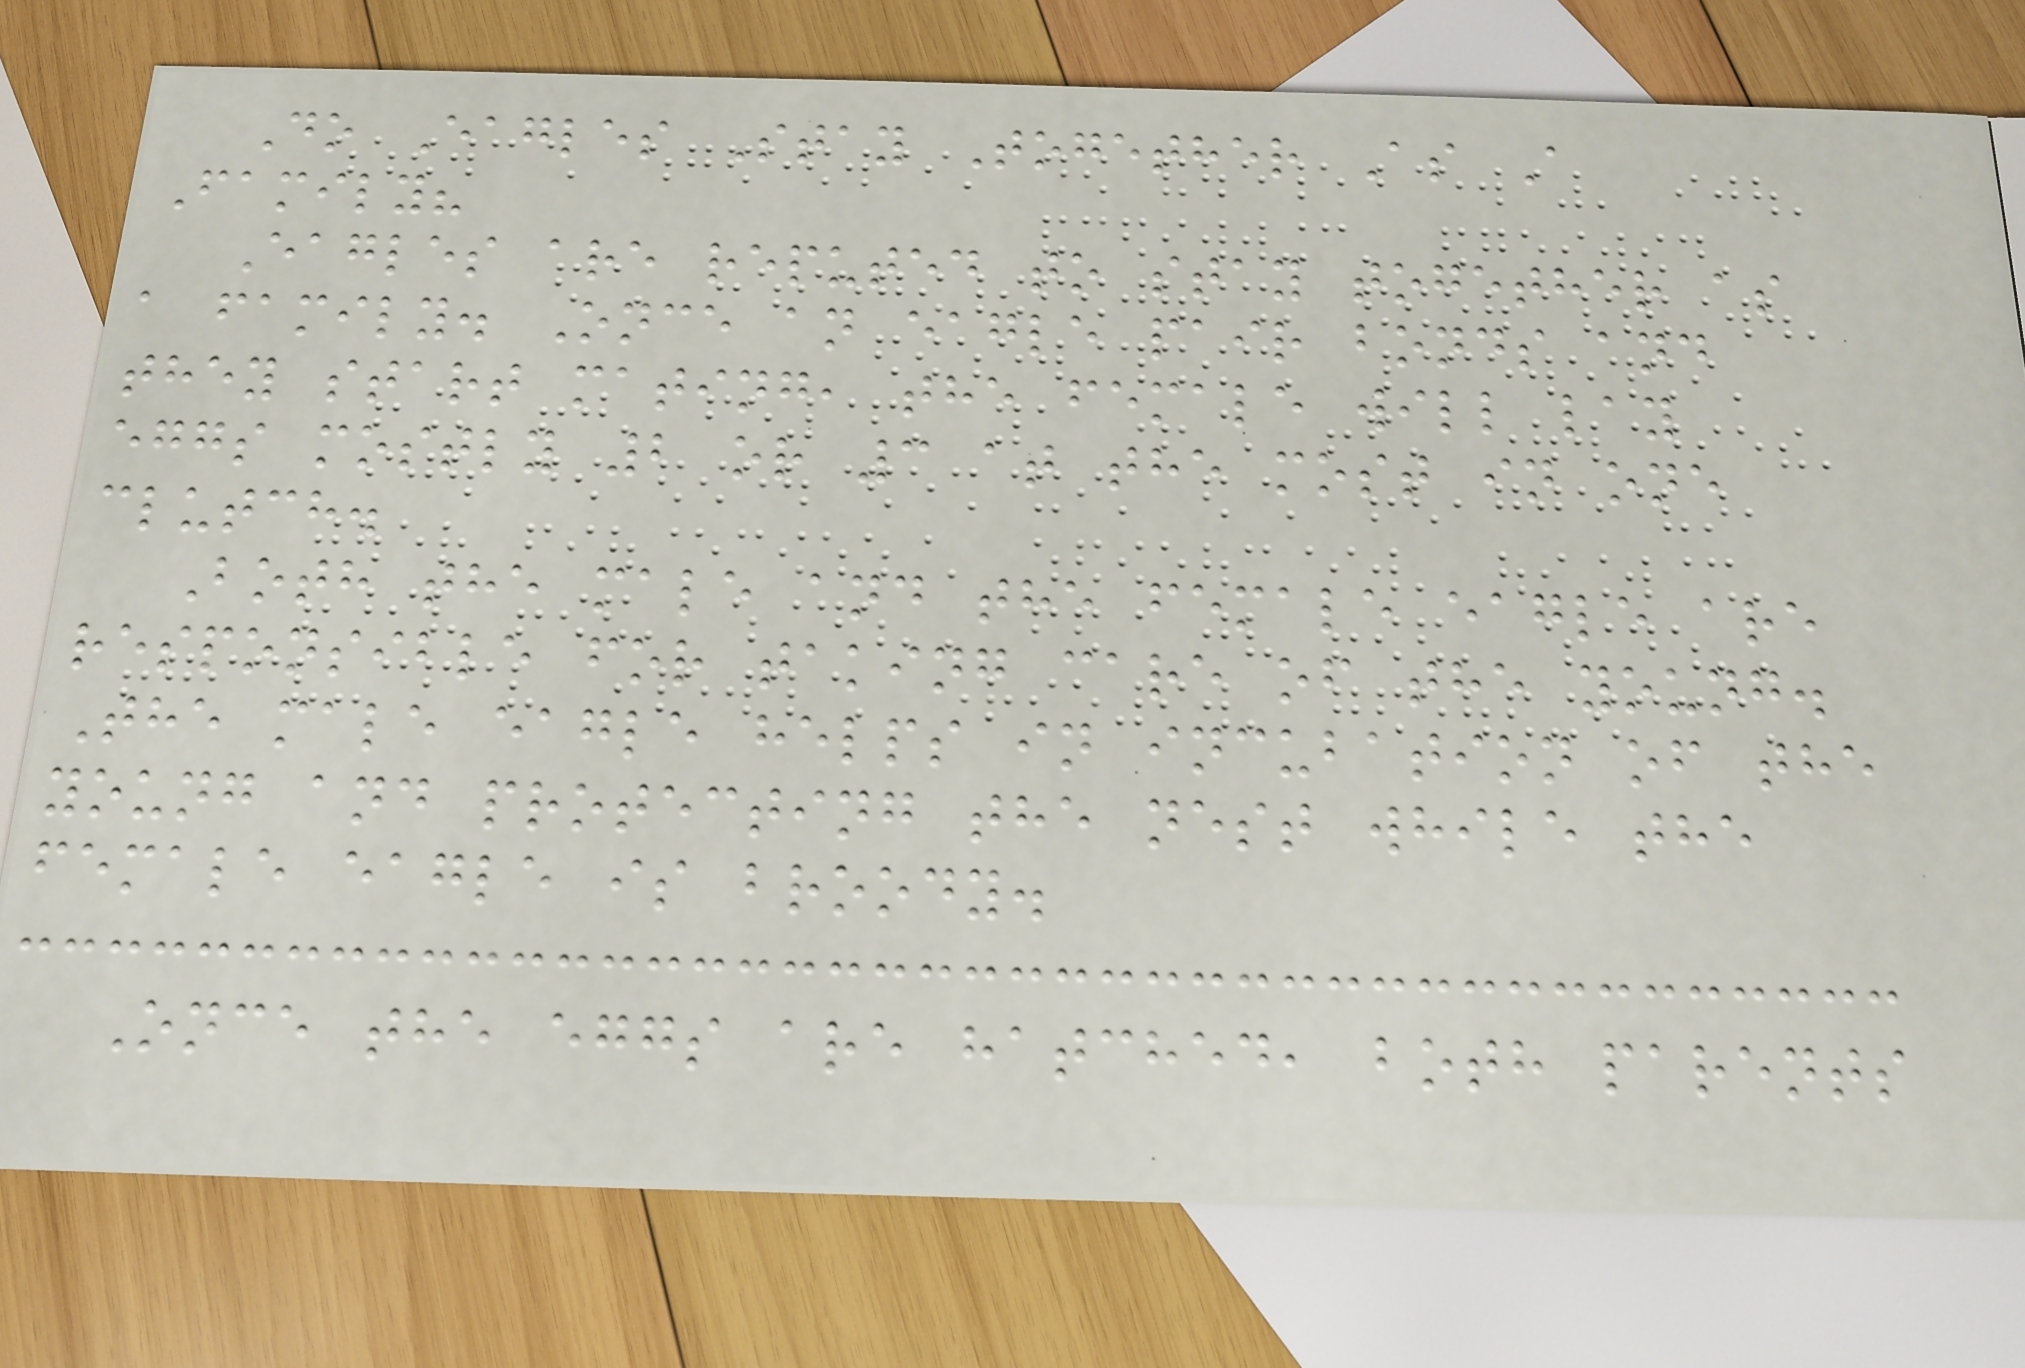Do Eagles Stay Together As A
Family?
Eagles are reputed to stay together as
a family. Once an eagle pair bonds and
they start mating, the female will lay
eggs mostly 2 or 3 at the most in one
clutch.
Both the male and the female eagle are
responsible for taking care of the young.
The male eagle helps in incubation of the
young and protecting the nest while the
female eagle is broody.
Once the eggs are hatched, both parents
